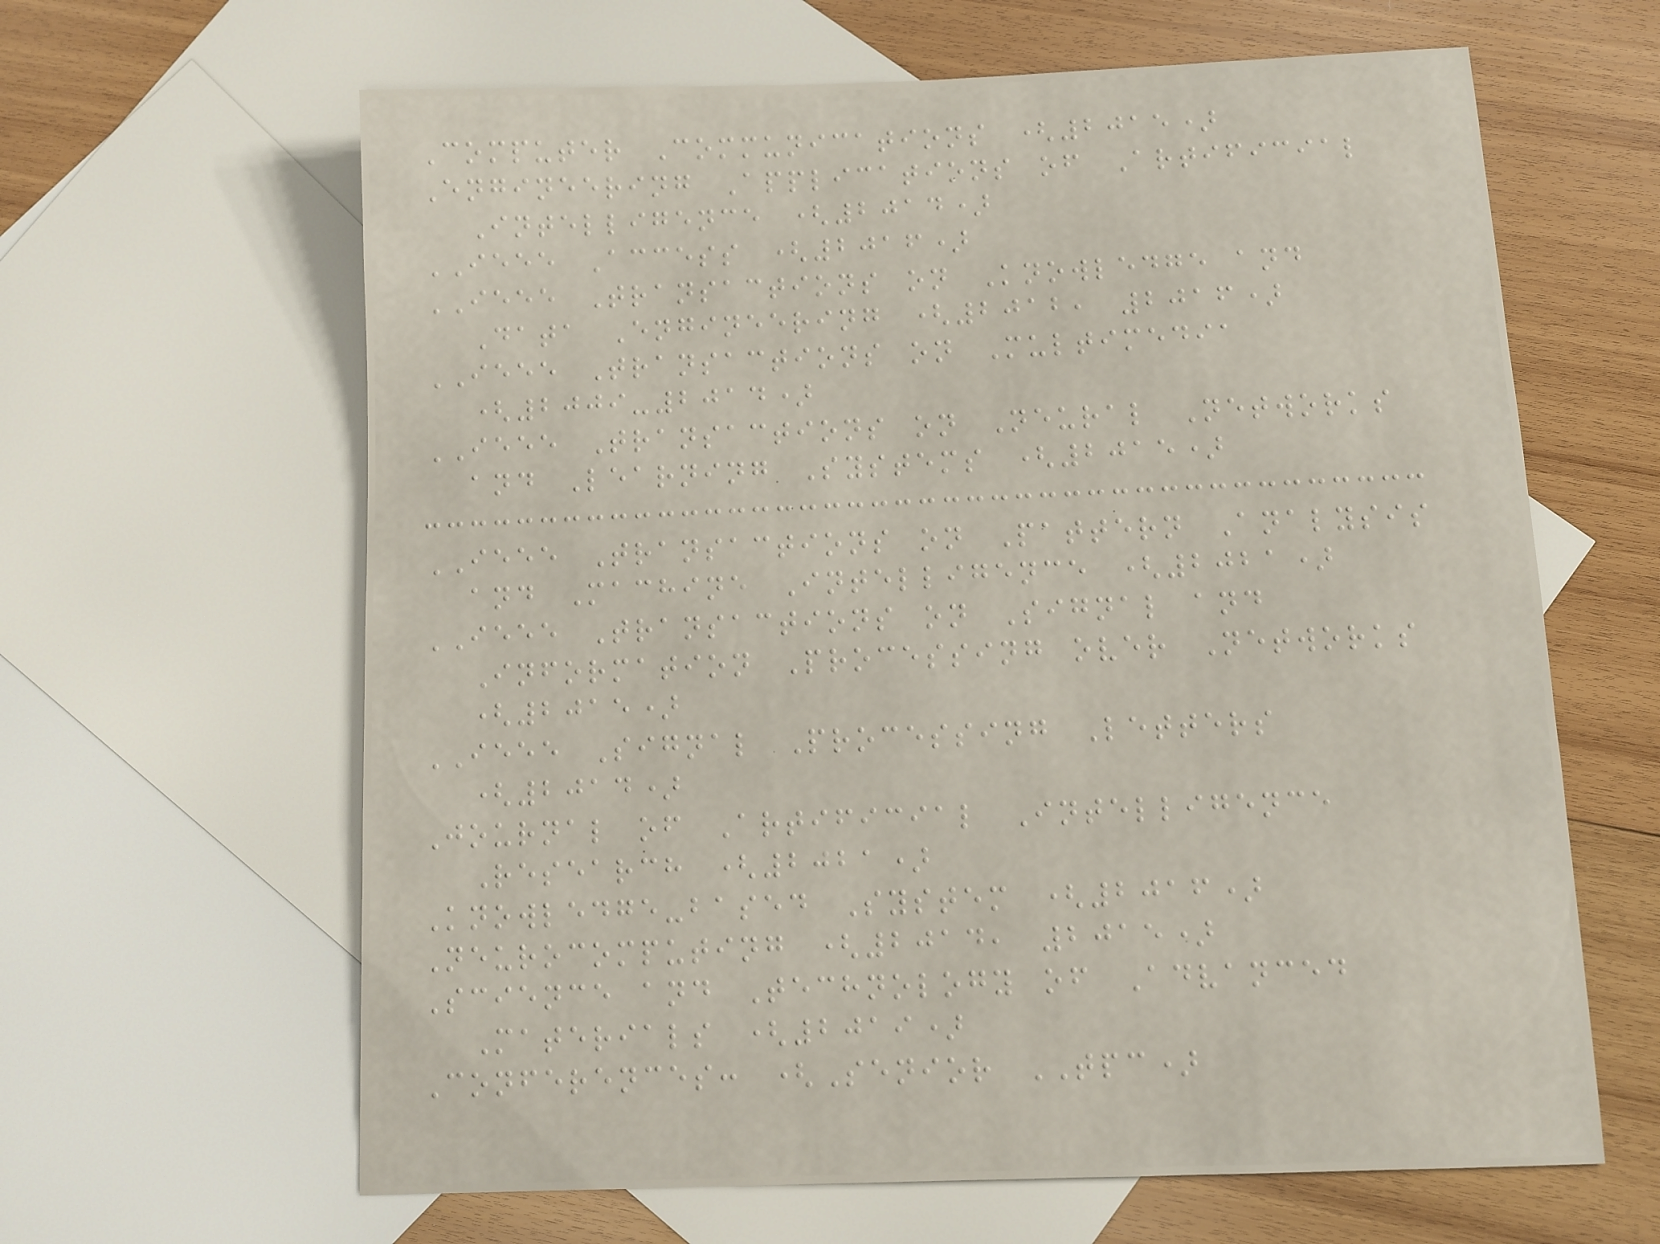Computer Communications (2015)
Engineering Applications of Artificial
Intelligence (2014)
IEEE Access (2016)
IEEE Transactions on Knowledge and
Data Engineering (2012, 2016)
IEEE Transactions on Multimedia
(2009-2014)
IEEE Transactions on Neural Networks
and Learning Systems (2015)
IEEE Transactions on Pattern Analysis
and Machine Intelligence (2021)
IEEE Transactions on Signal and
Information Processing over Networks
(2015)
IEEE Signal Processing Letters
(2014)
Journal of Artificial Intelligence
Research (2021)
Knowledge-based System (2016)
Neurocomputing (2014, 2015)
Science and Technology of Advanced
Materials (2019)
Conferences: (Senior TPC)
